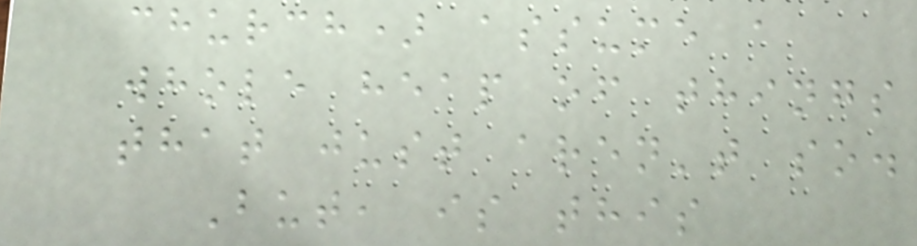church) assume a
whole heap of things
that just aren't so.
But, is this
